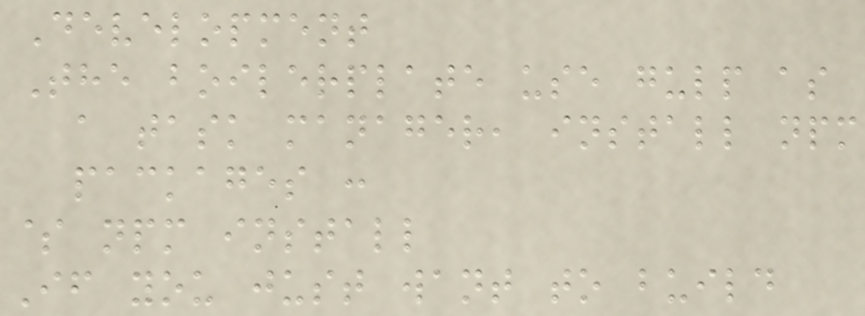Development
The boilerplate use gulp as
a task manager, install npm
packages :
$ npm install
If you just want to build
